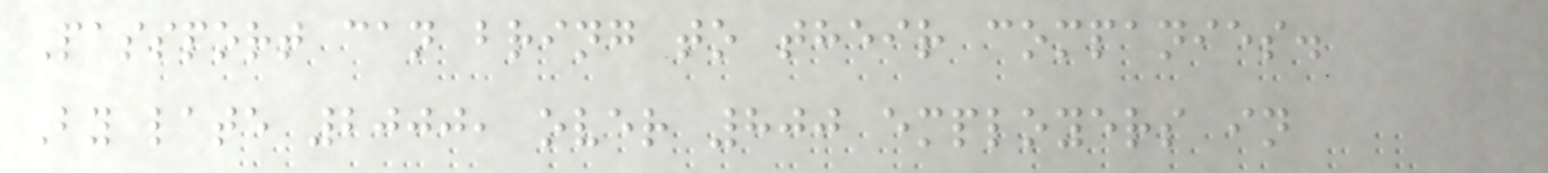Passport can bring to their companies.
By late 2000, over 800 employers in
